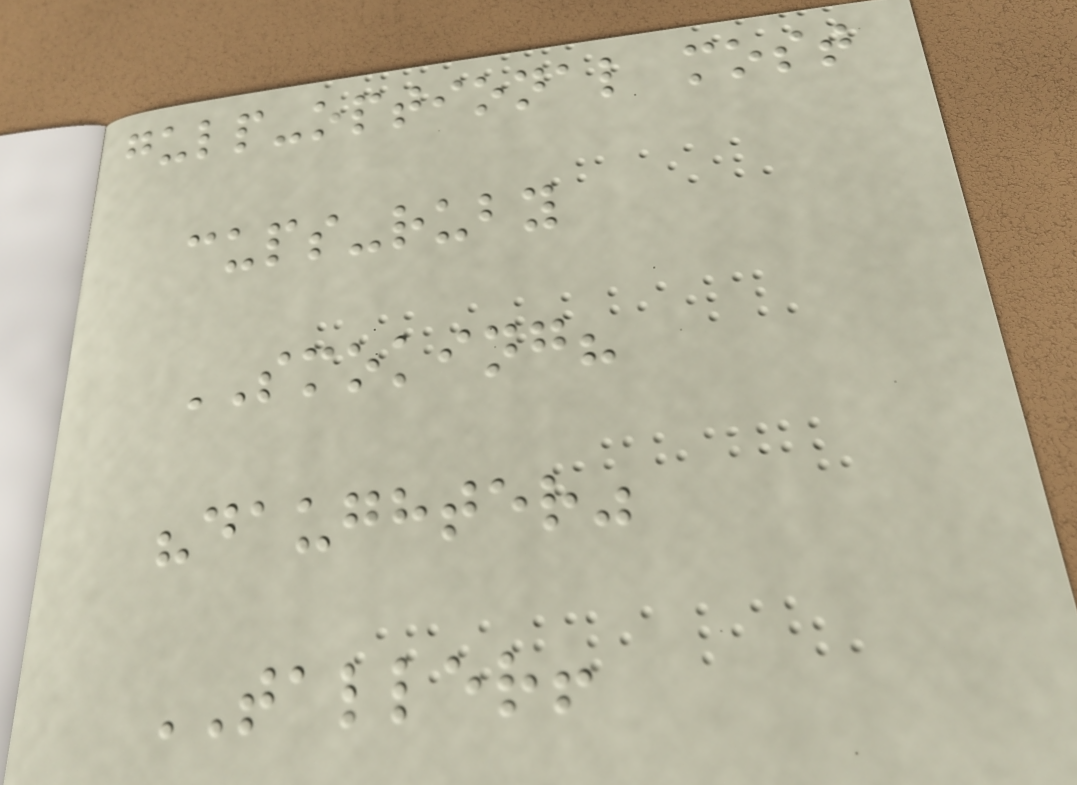gulp-optional most
cups-ruby
SMOKING?
"daughter"
TALLER!
